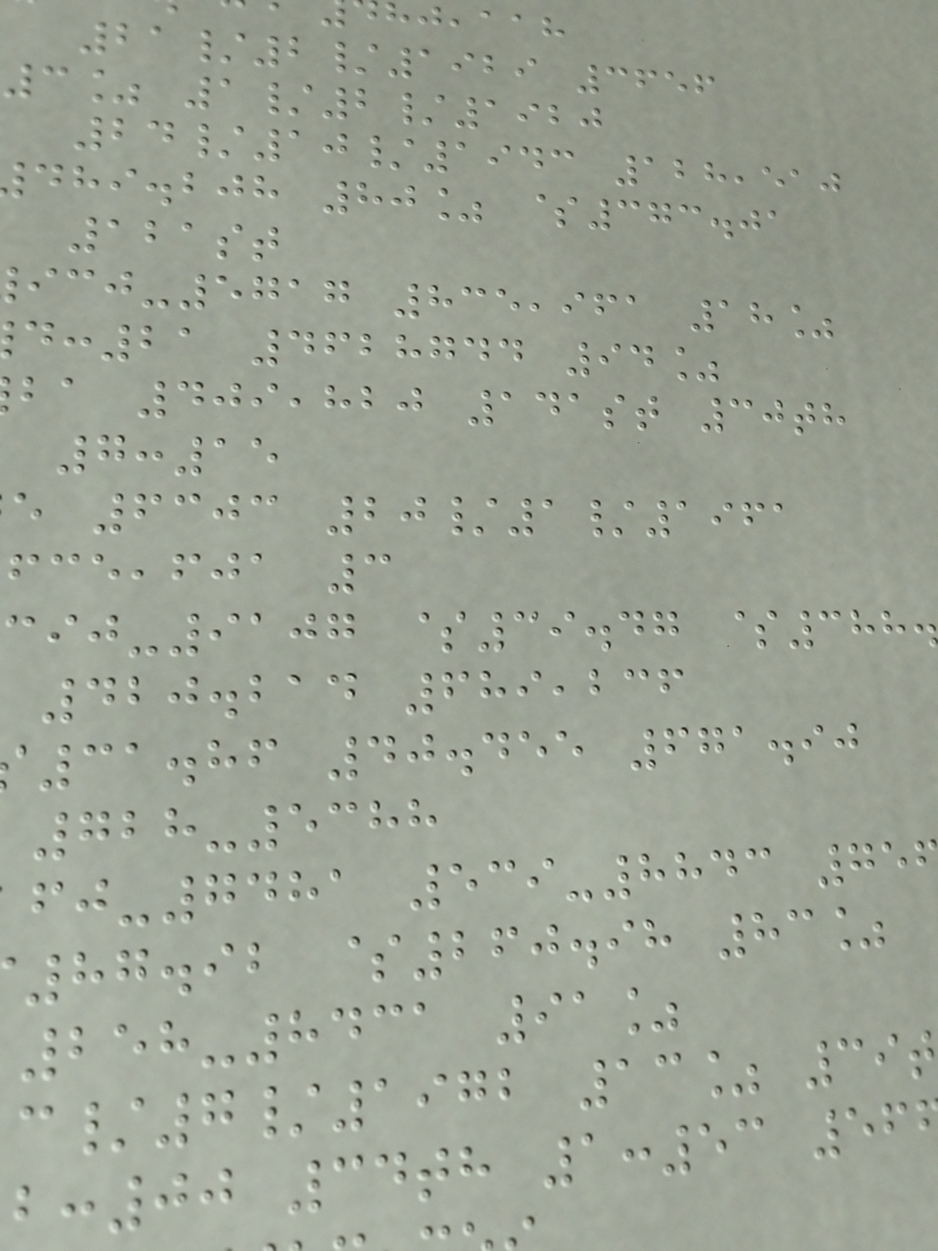21/2/1929 3656
3% 1/2/1920
24/10/1943 128,510
dhi.bjh 80% $373.01
121st
-5717 835,961 18%
:21 4628744 94%
ba 409,820 141st 30th
7:15
e 6303 20/1/1961
,fja 3
-9107 $39.47 $388
420.214 689,236
31.86 40.455 671.90
728-5388
-7481 539-8843 75
87.92 $260.98 83%
258-8431 91%
/7/1972 13% 39t
:00 34th 1:53 56
